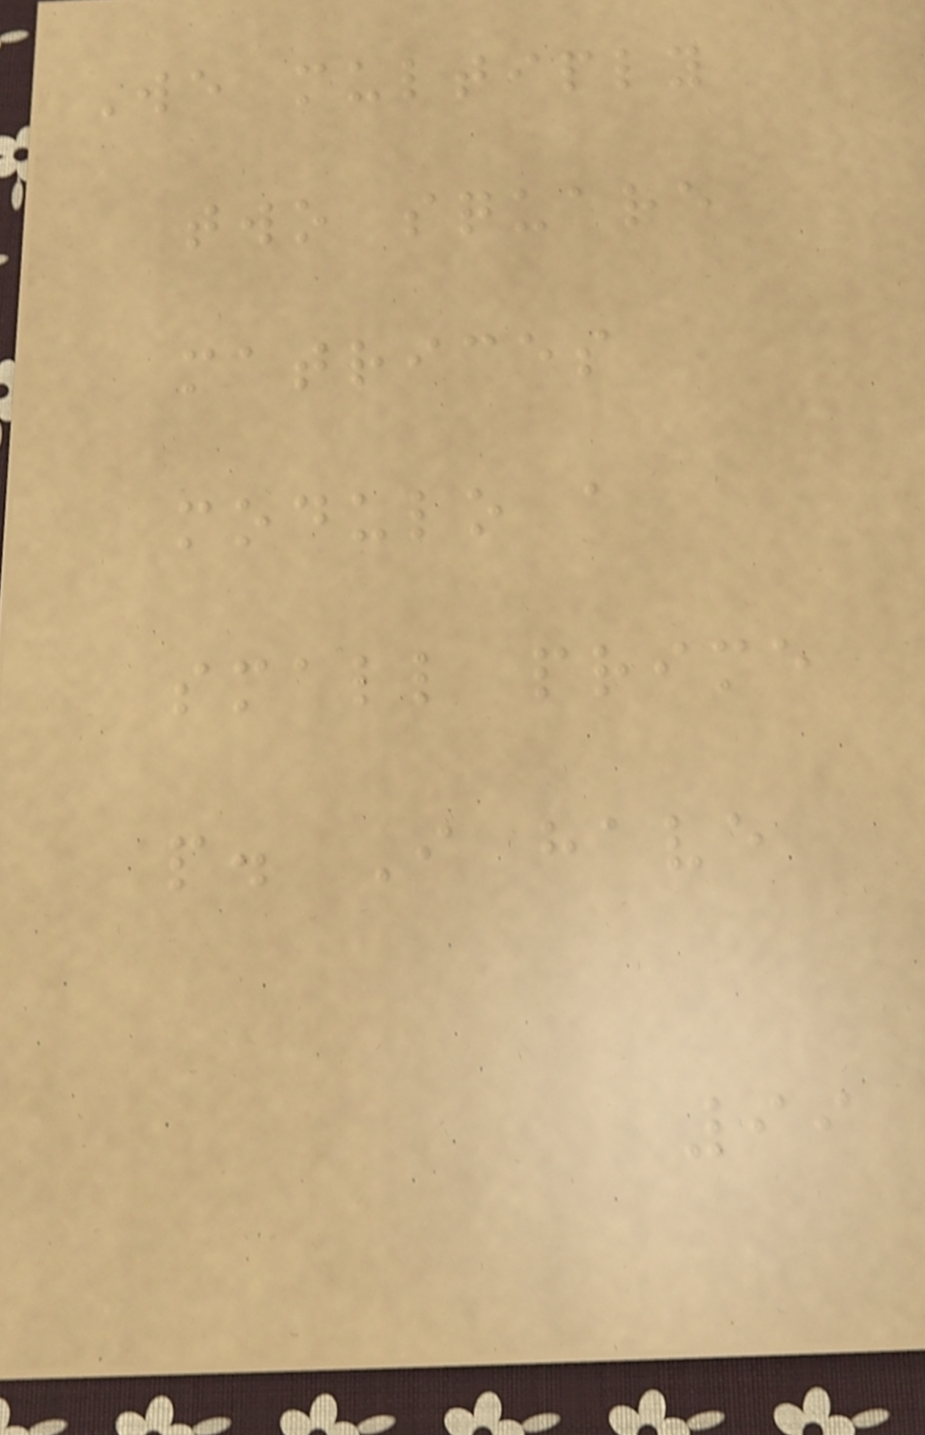We multiply
two square
matrices
modulo a
small prime
p. I have
99
